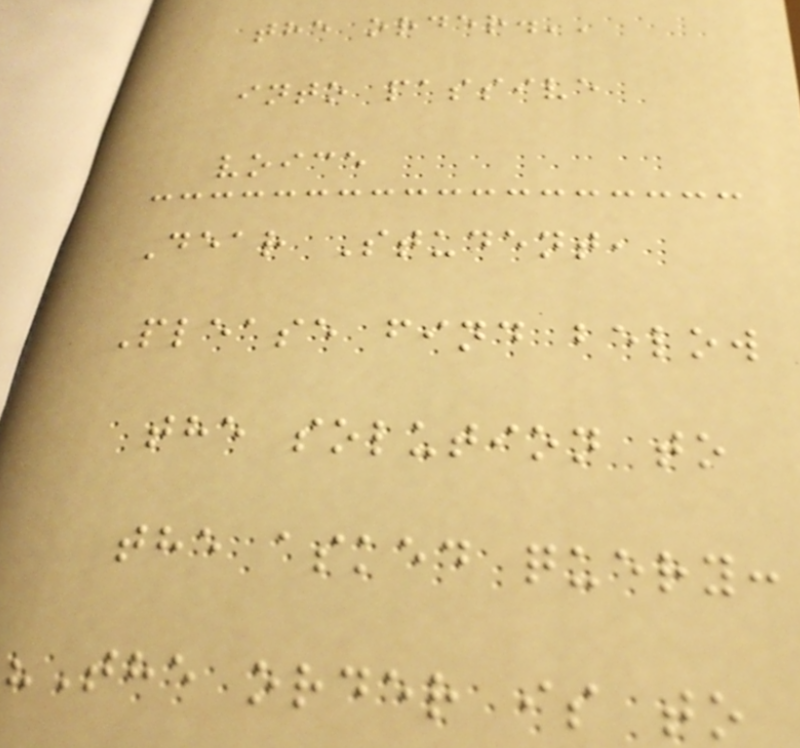the order.''
into passive
voice
Dear Student,
Please find below
the solution to
the asked query:
"The order is to
